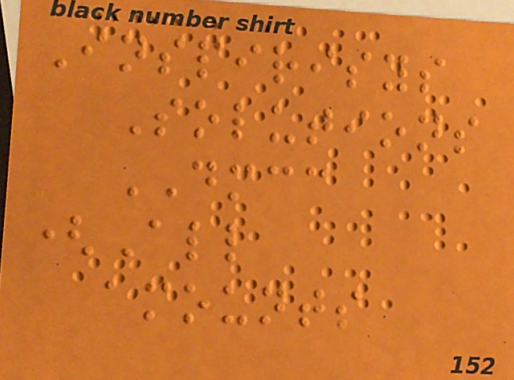Inspirisys
Solutions
DMCC
(All
amounts
